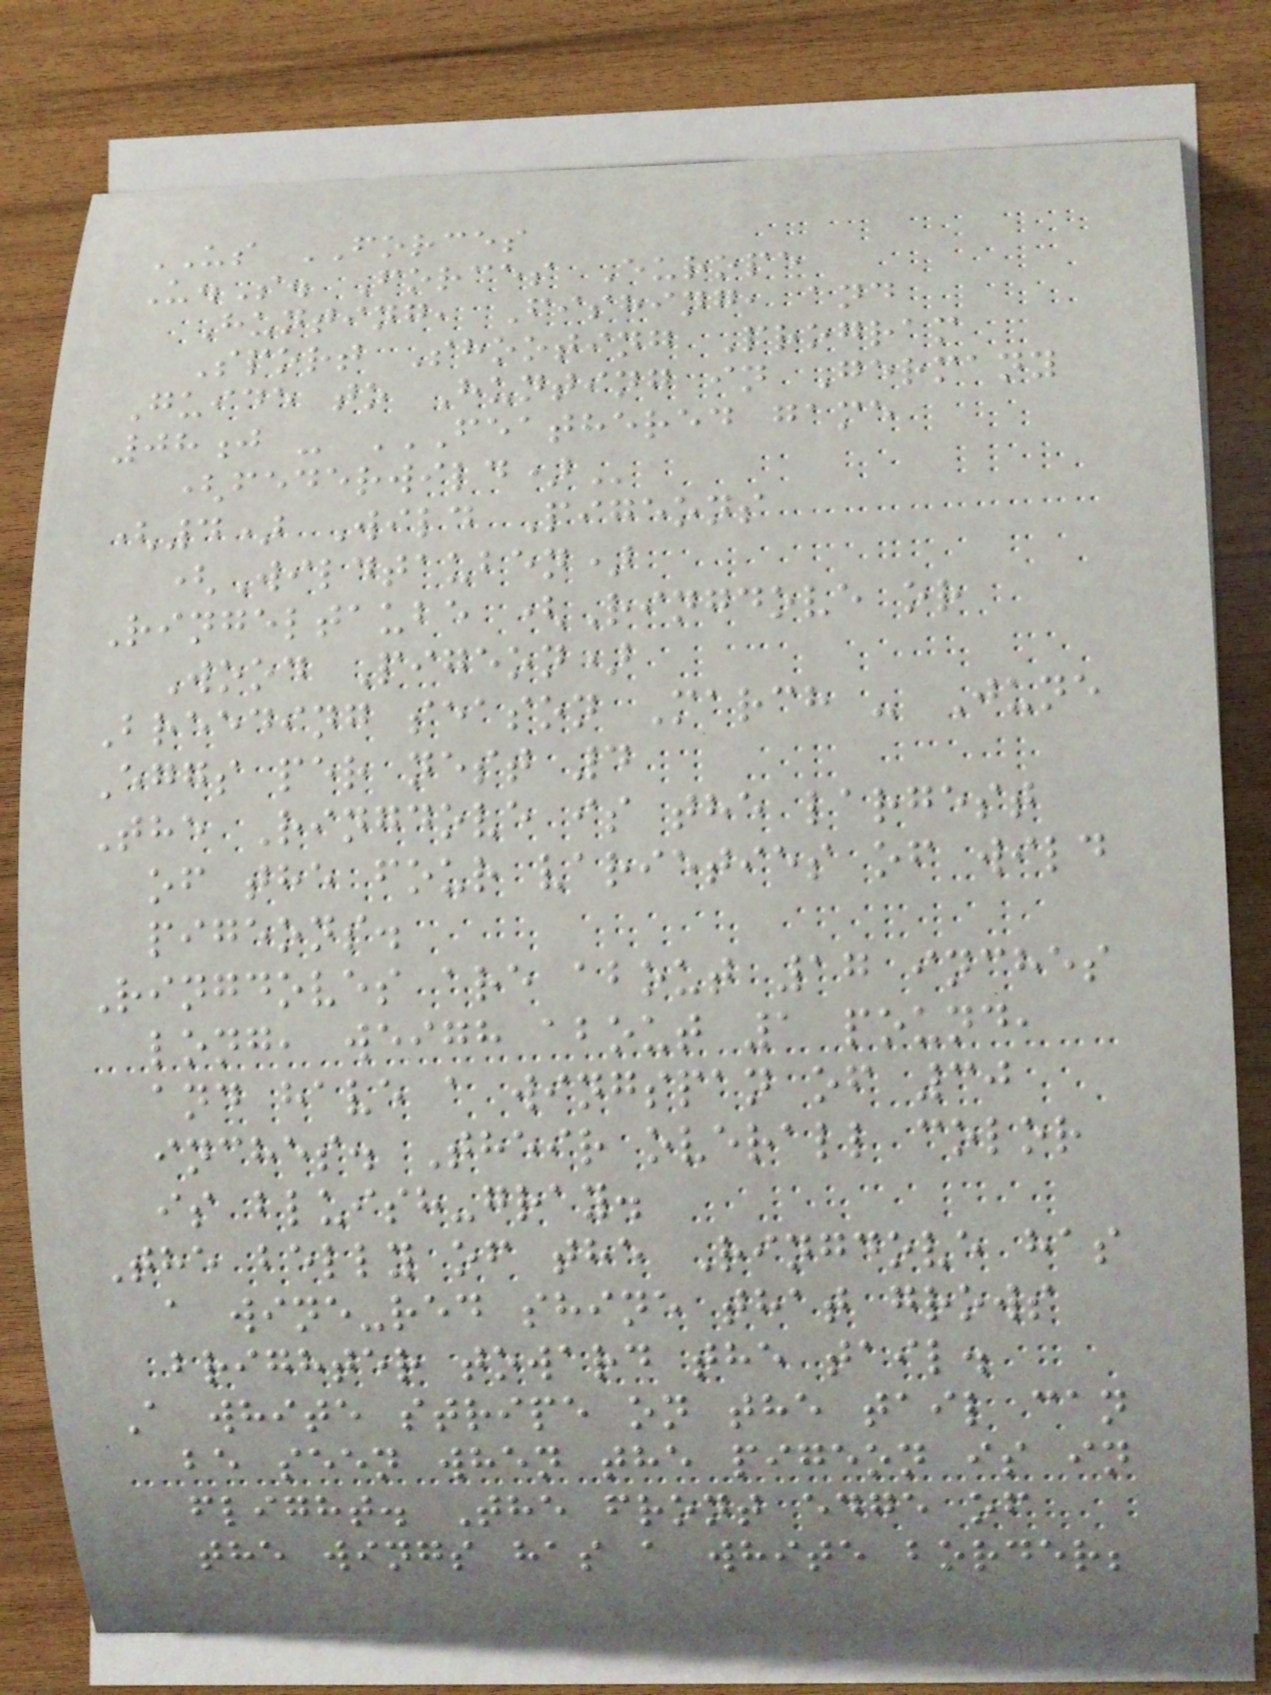US FORCES
U.S. Forces Europe
Hunting, Fishing, and
Sport Shooting Program
Guide to Hunting in Germany
08j - FEATHERED GAME
(FEDERWILD)
(4) Wild Pigeons
(Wildtauben)
Ringeltaube (Ringdove or
Wood Pigeon)
Breeding season March - June
Eggs per nest 4
The Ringdove is the largest
of the four varieties of wild
pigeons.
Ringdoves are about 17 inches
long, weigh about 1 pound,
and have a wingspan of 30
inches. Their overall color
is bluish-gray.
The belly of the Ringdove has
a wine-red shine that grows
brighter toward the tail.
A white stripe on the tail can
be seen when the pigeon is in
flight. The front edge of
the wings has a white border;
